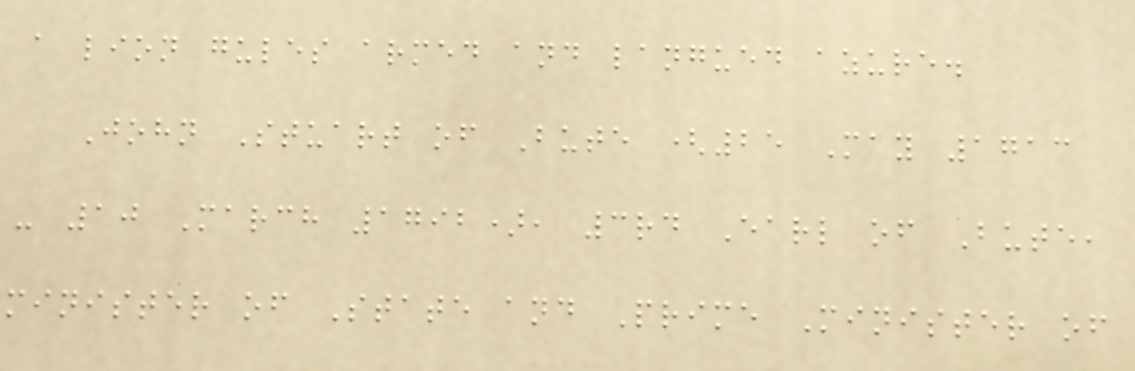a lion gules armed and langued azure.
John Stuart of Bute (25 May 1713
- 10 March 1792), 3rd Earl of Bute,
minister of State and Prime Minister of
